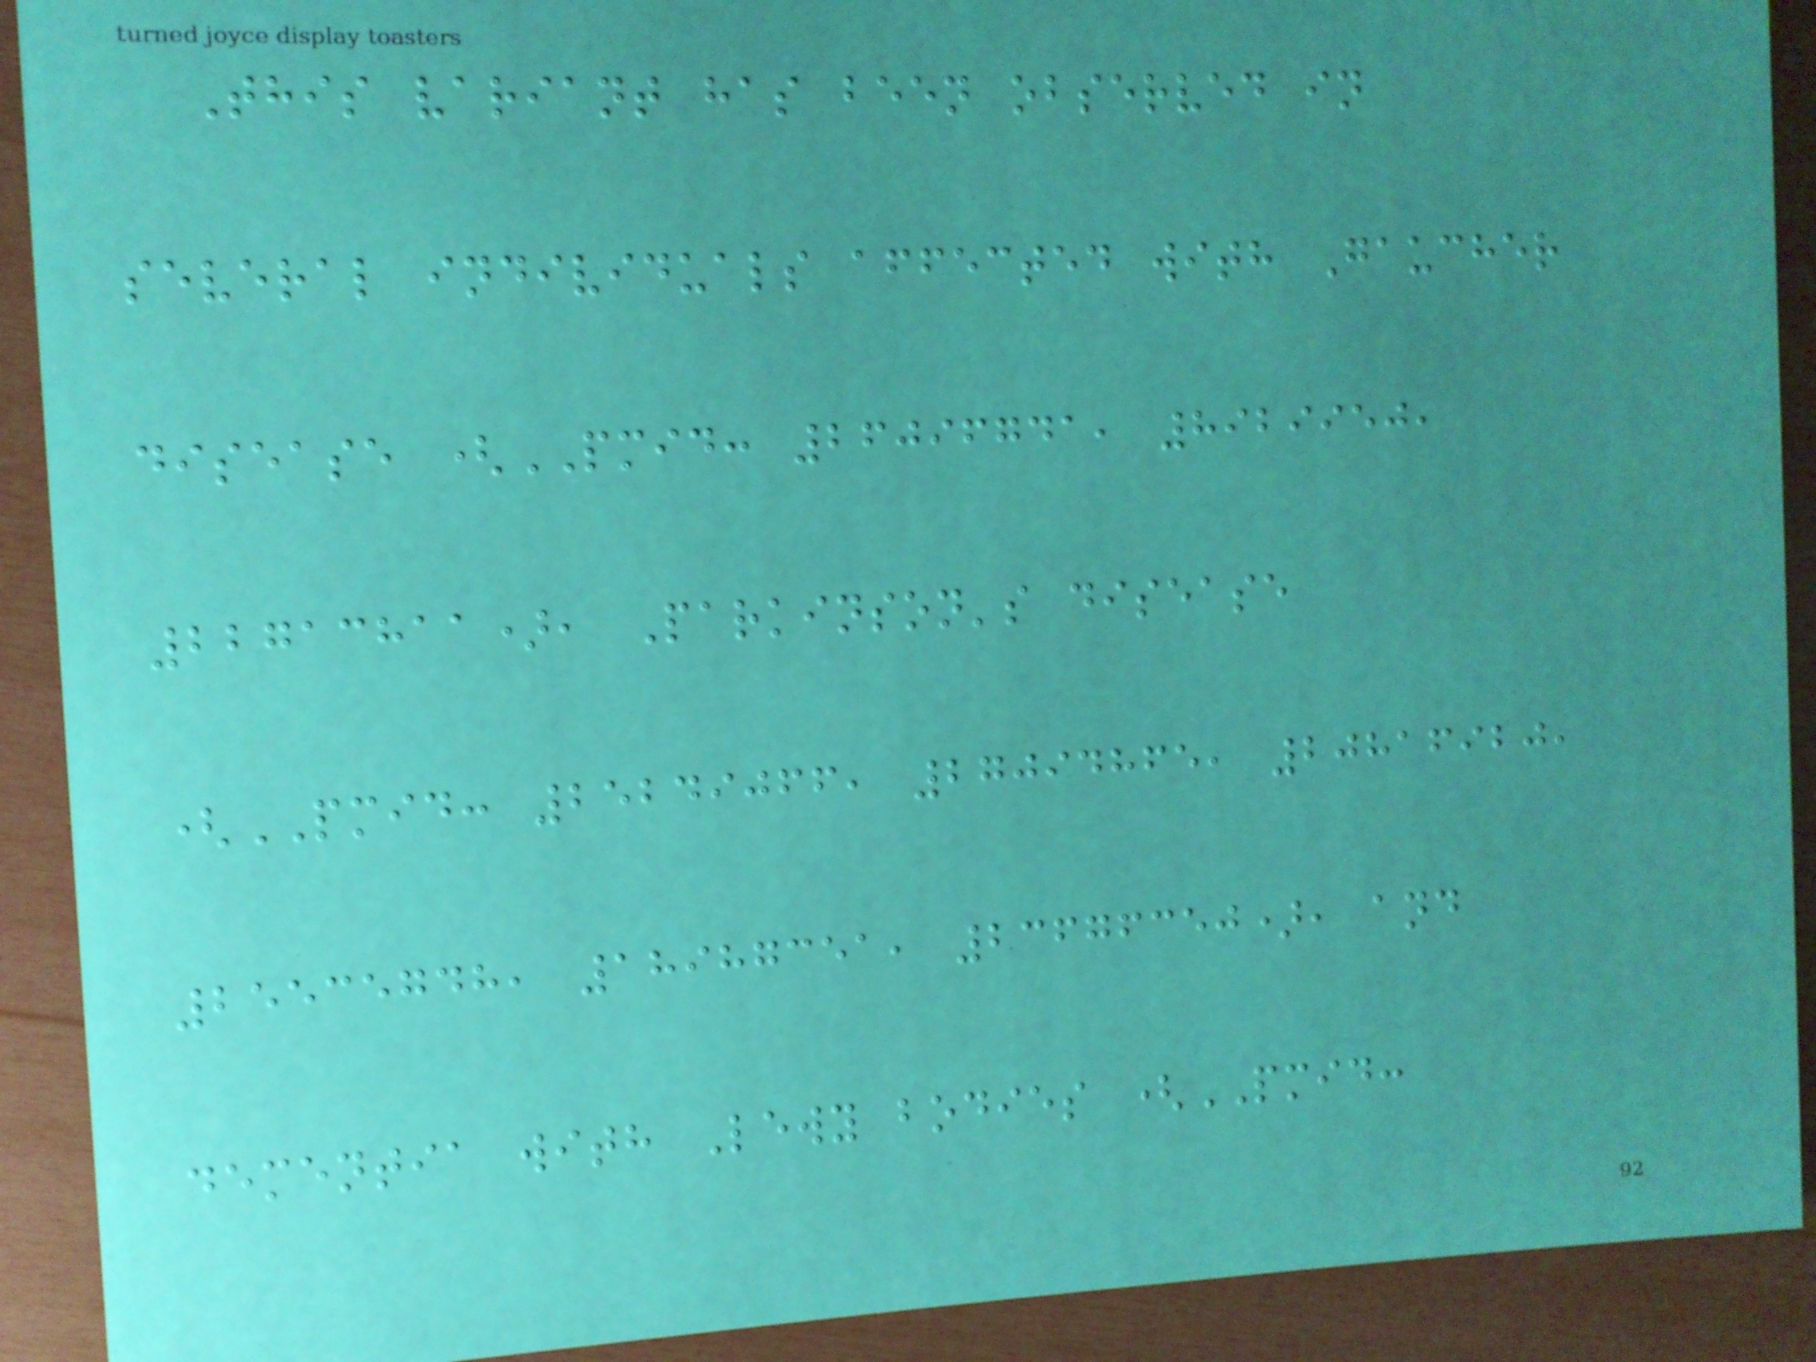This variant has been observed in
several individuals affected with Gaucher
disease (PMID: 26096741, 8929950,
22713811), Parkinson's disease
(PMID: 25249066, 27094865, 20816920,
25535748, 18987351, 23676350), and
dementia with Lewy bodies (PMID:
